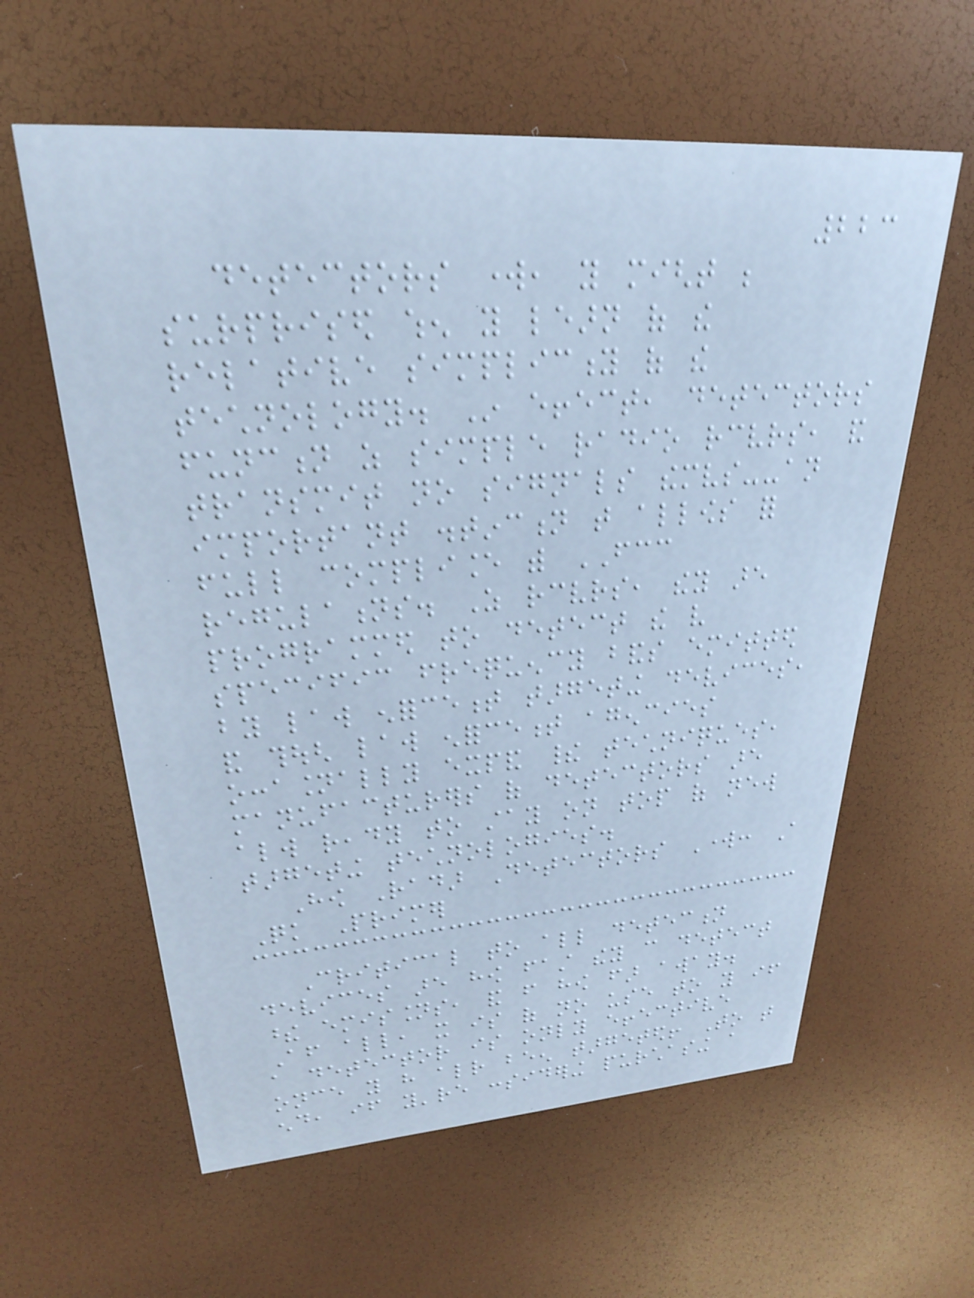223
detectors work, you might be
surprised when you learn of the
relative simplicity of the
technology. In effect, detectors
function as simple radio receivers, and
transmit no signals themselves--an
important distinction that allows for
full compliance with FCC
regulations. As receivers, they are
programmed to detect the very
specific frequency bands emitted
by law enforcement targeting devices,
and though law enforcement agencies
occasionally expand their techniques,
manufacturers of detectors are
always ready to stay on top of new
targeting technologies.
How Radar Detectors Work: A
Quick Primer
Critical to all detection
devices are how fast they can detect
these emissions, and from how far away.
After all, it is of no use to you if
a detector is only effective
once you have already been targeted! To that
end, if you're considering purchasing a
